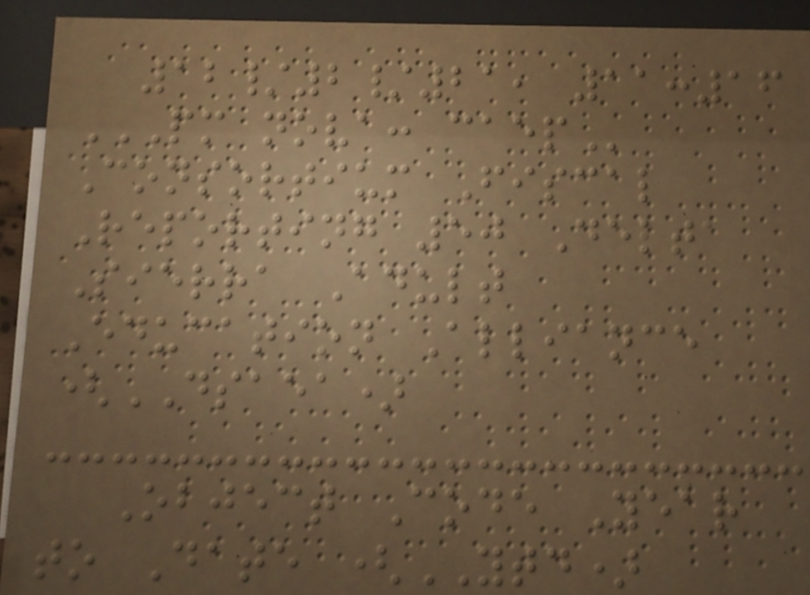12/2/21, 11:16
PM NOVA: CAEP
Consortium Fiscal
Reporting 50 Delta
Sierra Adult
Education Alliance
(DSAEA)
Object Code Year
to Date (YTD)
